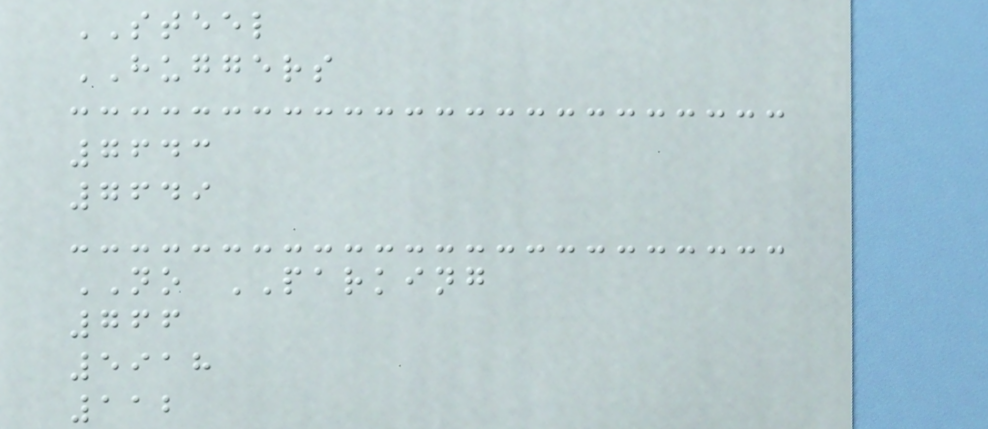STEEL
HUGGERS
7643
7649
NO PARKING
766
5918
112
